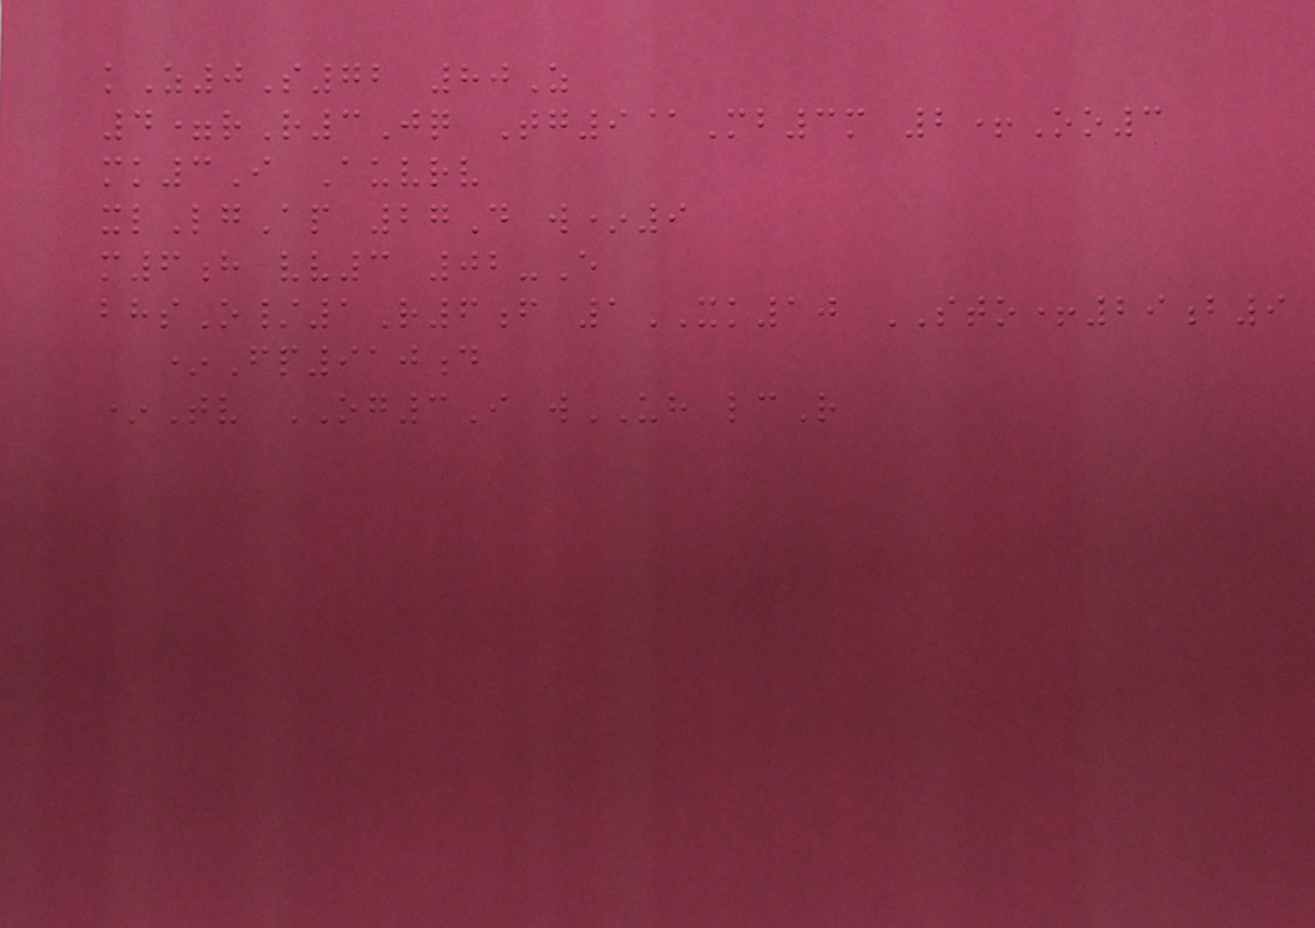kZ0S72 80Z
4=rR3Jq Tg9@Mb3m 2+Oo3
mk3I Auvrv
xlLgAp 27D w*9
m6h vv3 02-E
bhsO/1R6f 1XK10 STO+29b9
*Fp910d
*Tv OG3I wUH lcR
